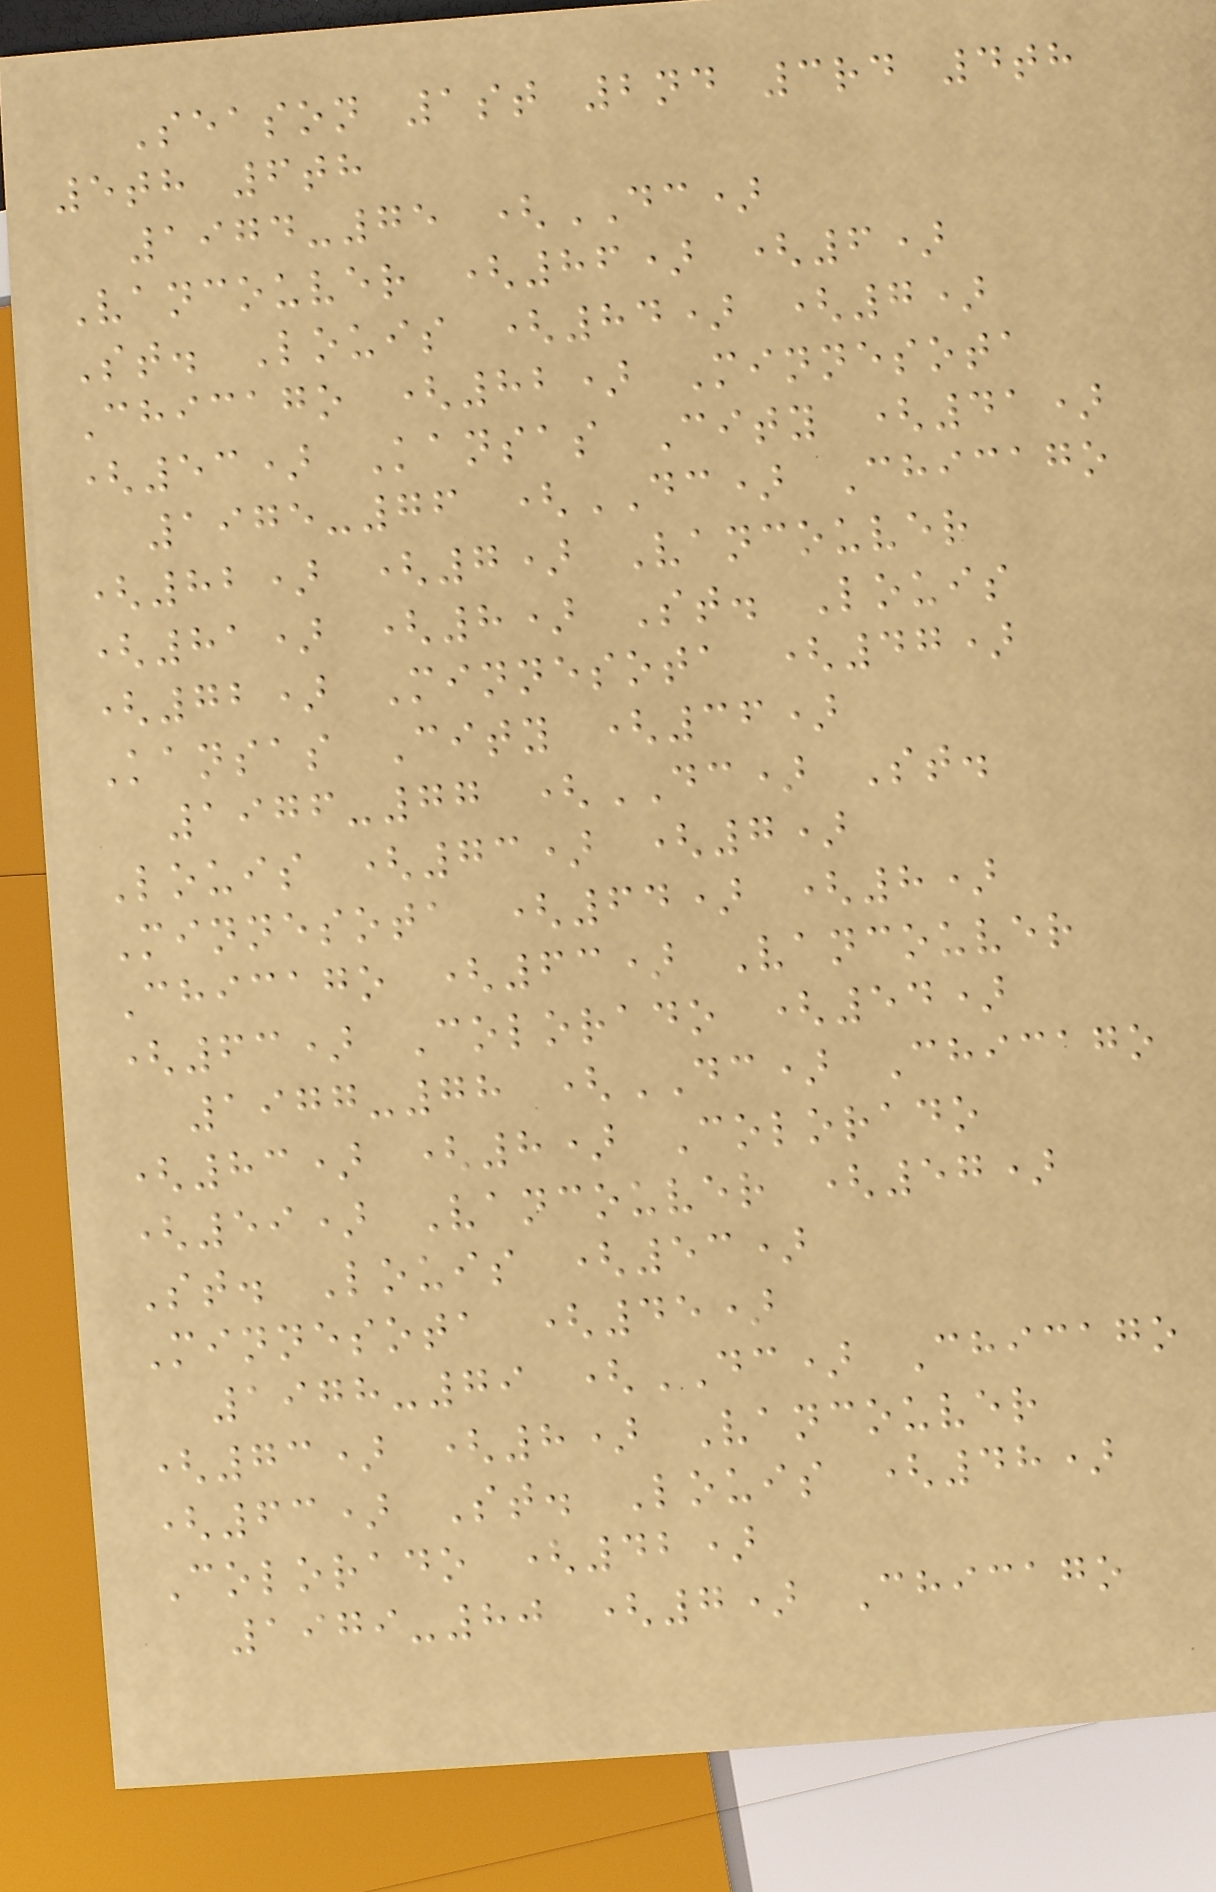Season 1st 2nd 3rd 4th
5th 6th
1974-75 (DC)
Vancouver (86) (6)
St. Louis (84) (7)
Chicago (82) Minnesota
(53) Kansas City (41)
1975-76 (DC) Chicago
(82) (7) Vancouver
(81) (8) St. Louis
(72) Minnesota (47)
Kansas City (36)
1976-77 (DC) St.
Louis (73) (7)
Minnesota (64) (8)
Chicago (63) Vancouver
(63) Colorado (54)
1977-78 (DC) Chicago
(83) (8) Colorado
(59) Vancouver (57)
St. Louis (53)
Minnesota (45)
1978-79 (DC) Chicago
(73) (8) Vancouver
(63) St. Louis (48)
Colorado (42)
1979-80 (7) Chicago
